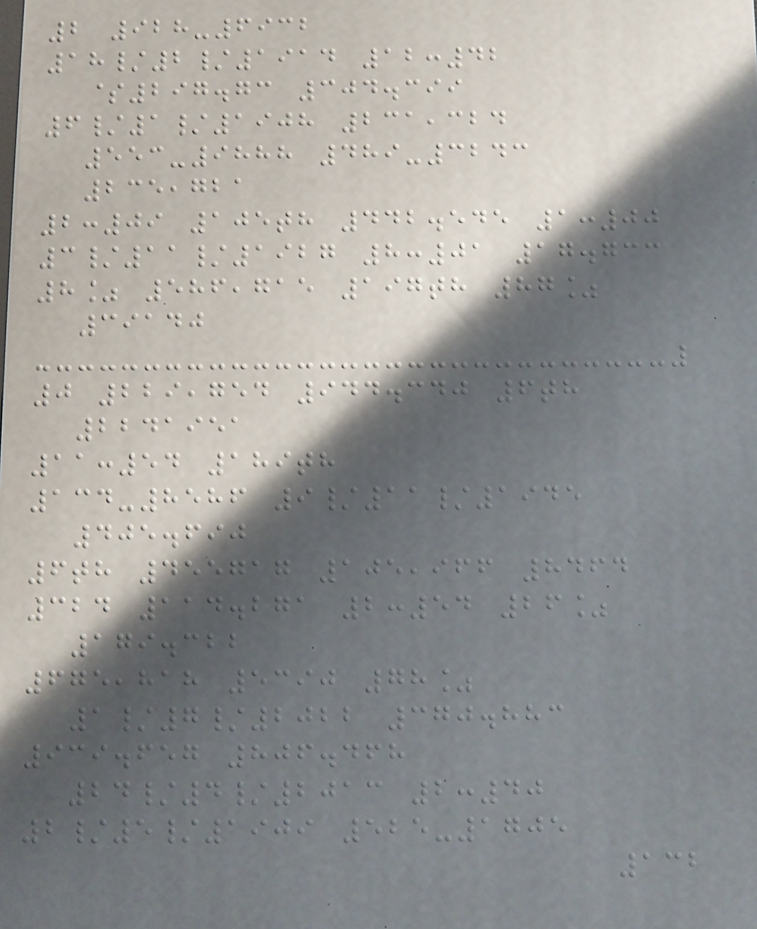2 928-6932
18/2/1914 12:42
$297.73 304.399
6/1/1908 231,324
553-9888 489-3243
235,721
2:09 105th 442.545 1:00
3/11/1927 8:01 17.733
8% 586,715 197th 87%
39140
0 229,754 944.340 6th
2241951
11:54 189th
134-8586 9/11/1945
405.690
6th 455717 105,966 8464
324 114.271 2:54 26%
179.322
675,818 5390 78%
1/7/2022 370.883
939.657 806.468
24/4/2013 2:40
2/5/1909 525-1705
132
